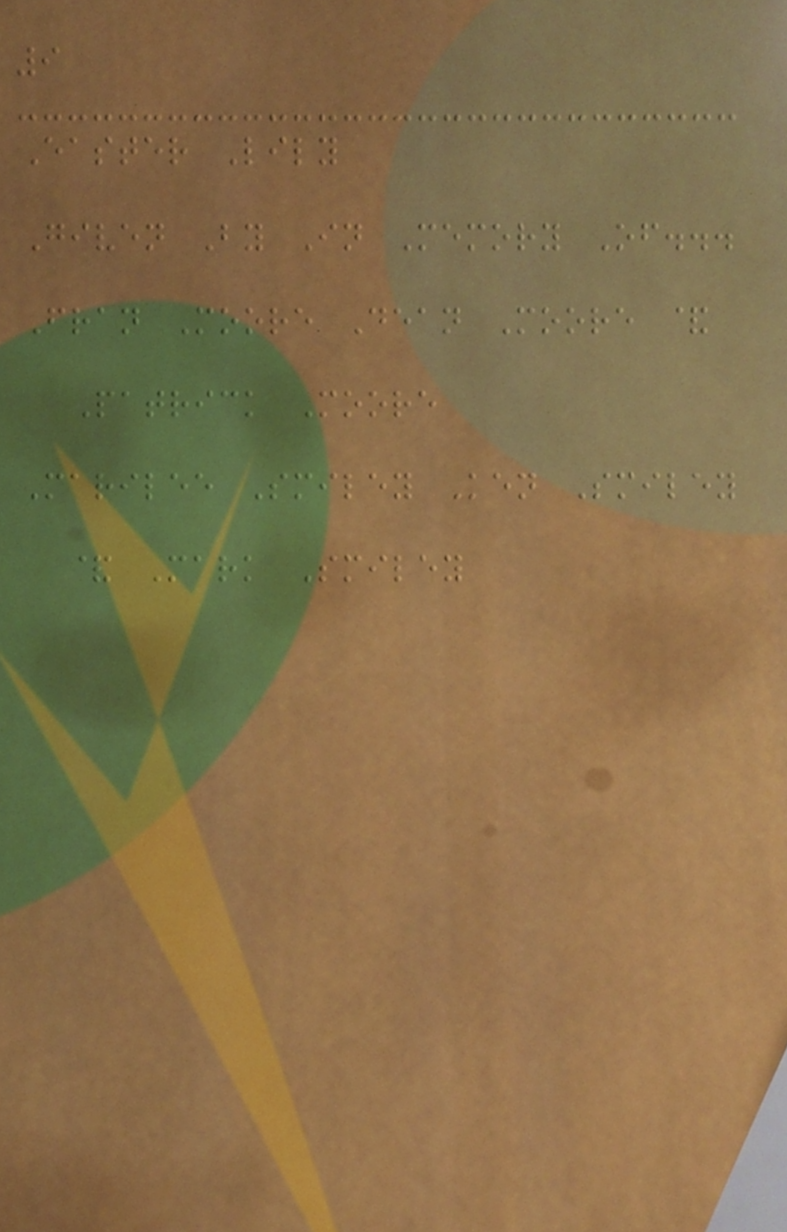9
Easter Lily
Given By In Memory Of...
Fran Moore Dean Moore &
Patrick Moore
Marilee Smiley Ken Smiley
& Mark Smiley
